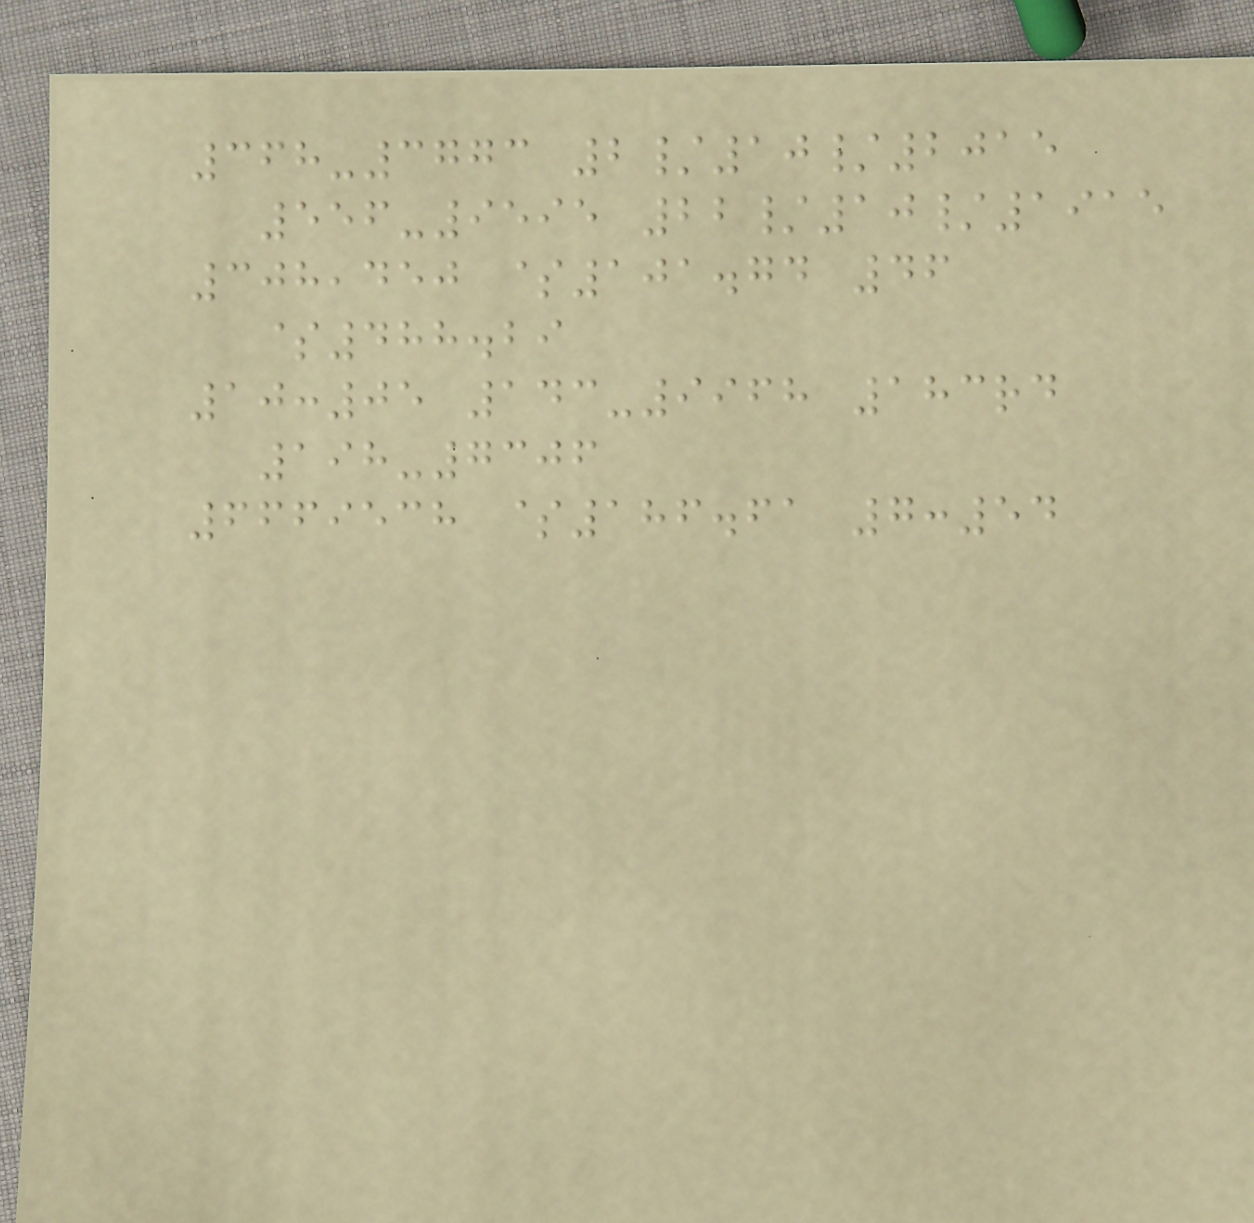368-3773 2/10/2015
556-9595 22/10/1915
308,450 $101.74 46
$488.29
10:05 143-9968 183rd
198-7306
6669538 $186.61 7:54
